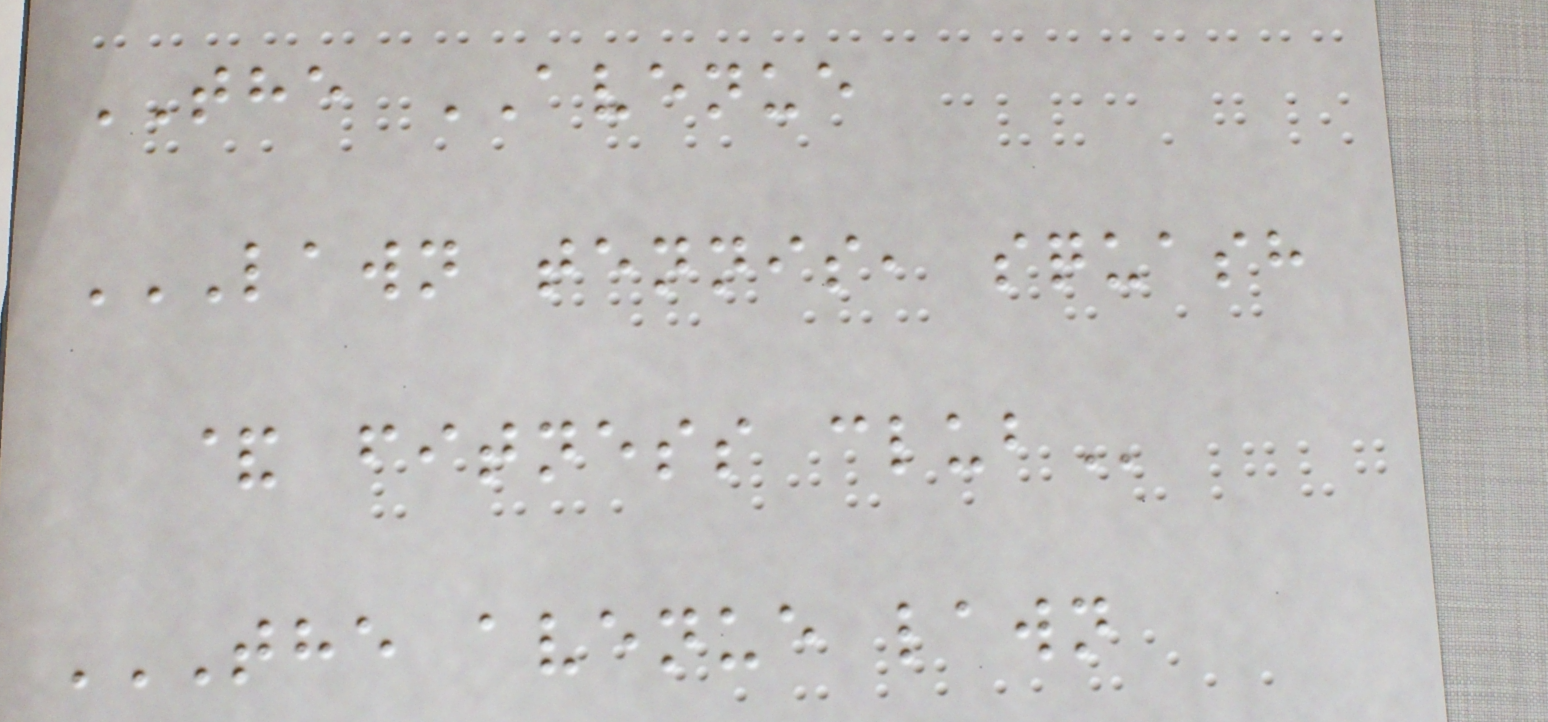THE AVENUE
LAWN TENNIS, SQUASH
& FITNESS CLUB
THE AVENUE LAWN
